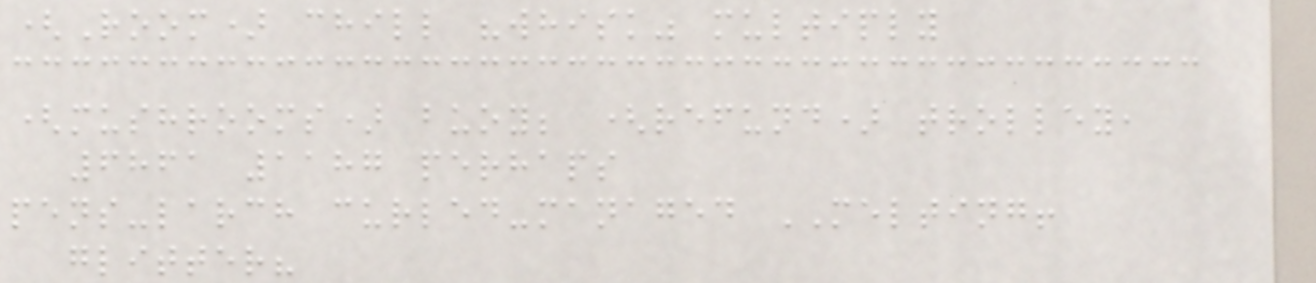(Room) chill "whisk" multiply
(mushrooms) buoy; (refund) trolley,
6861 1187 perhaps
pens-larch curled-managed MELTING!
glitter?
